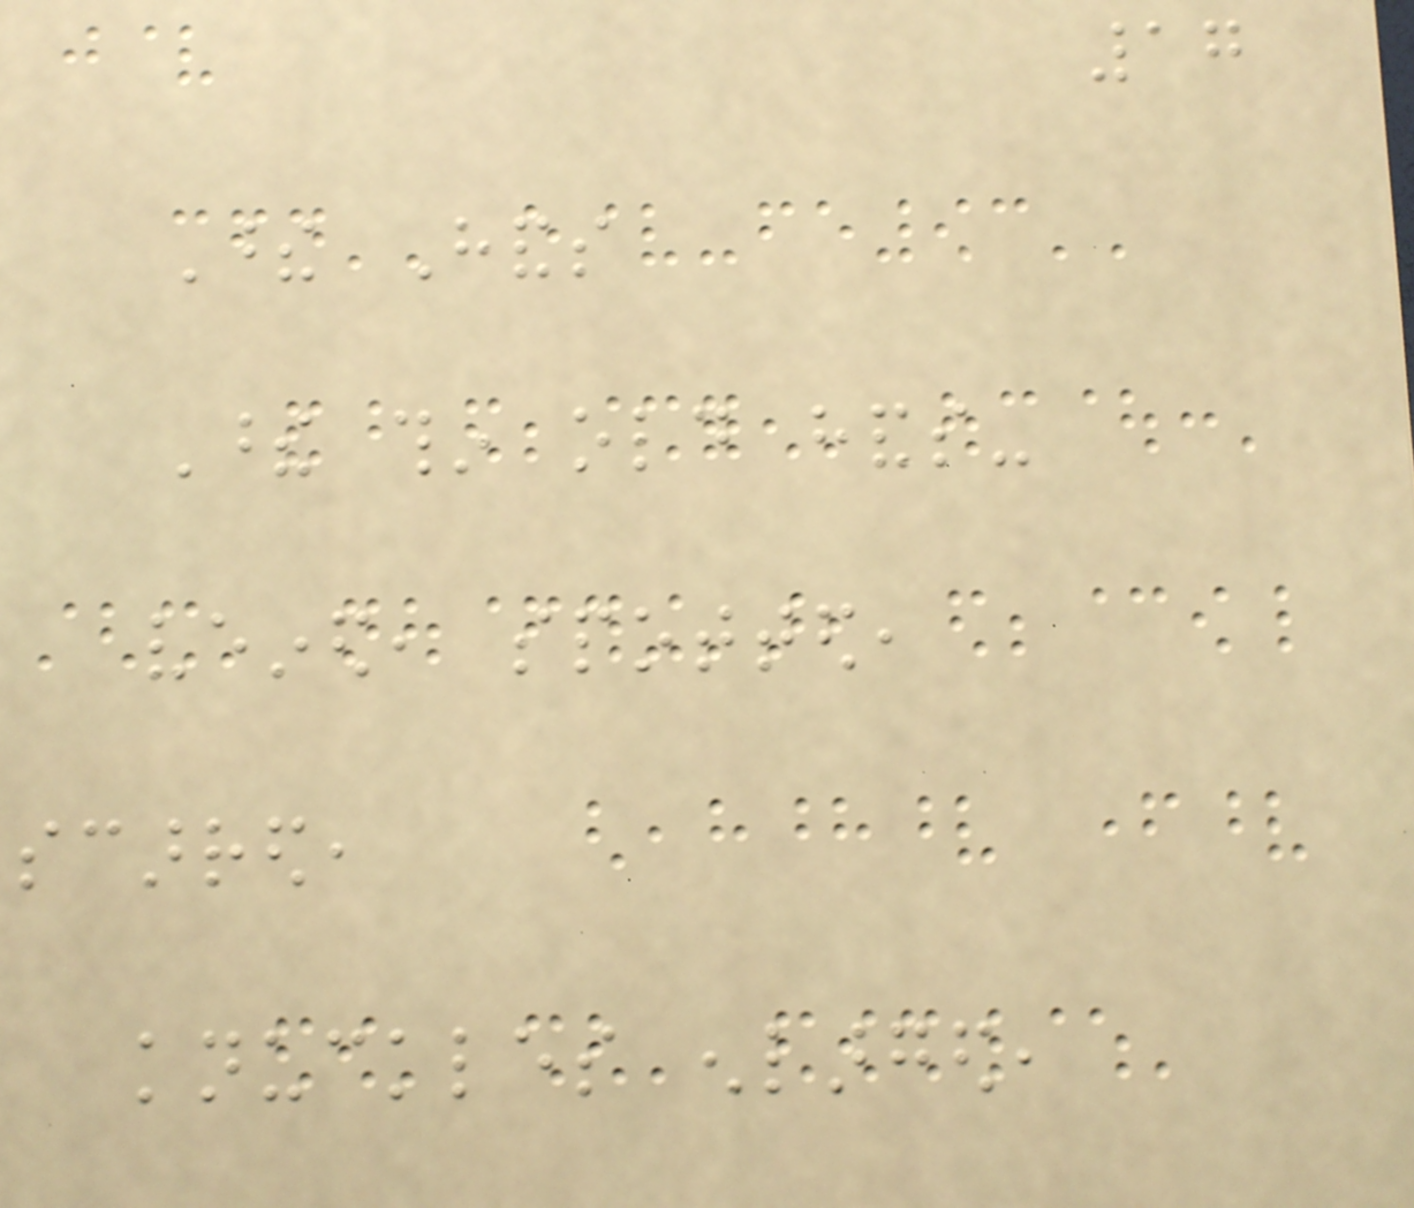17
These Hands
These thin old hands-
veined, spotted,
scarred,
knuckles enlarged,
